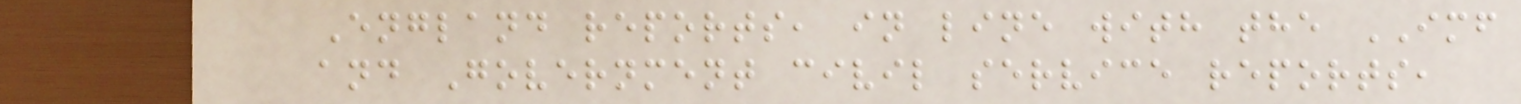England reports, in line with the IMF
and Government civil service reports,
